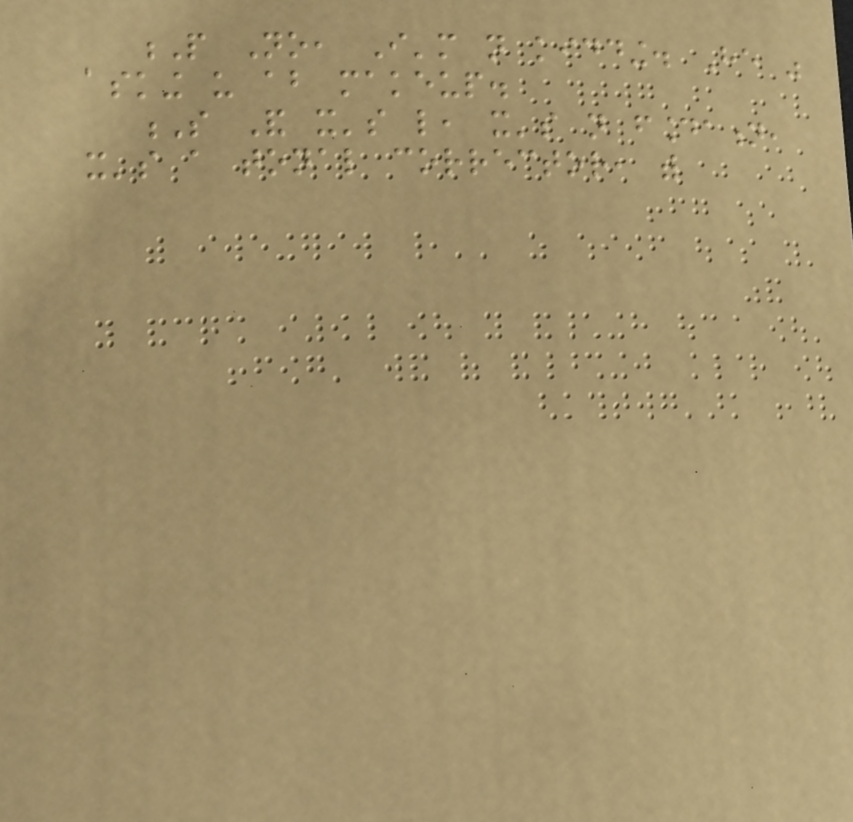P No, I'm not kidding. He was
asking us about makeup.
S And it's like, it's not foundation,
it's a tonal corrector, with
